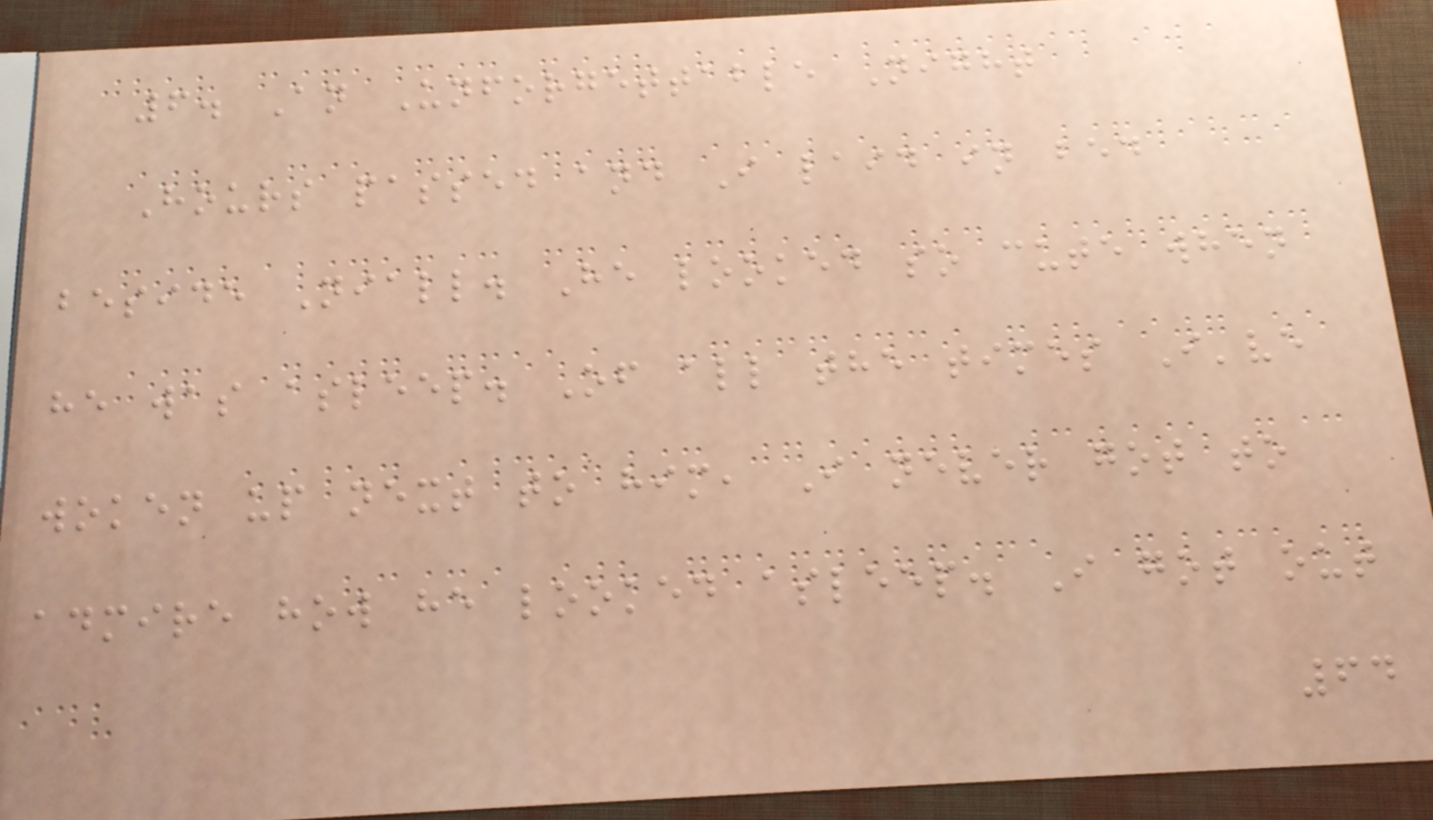6. An Unforgettable Night
Hours passed and I laid in bed
beside Niall. He looked so cute when
he was asleep. Of all the times I've
woken up next to him, I never got to
admire how he looked asleep. I got out
64
